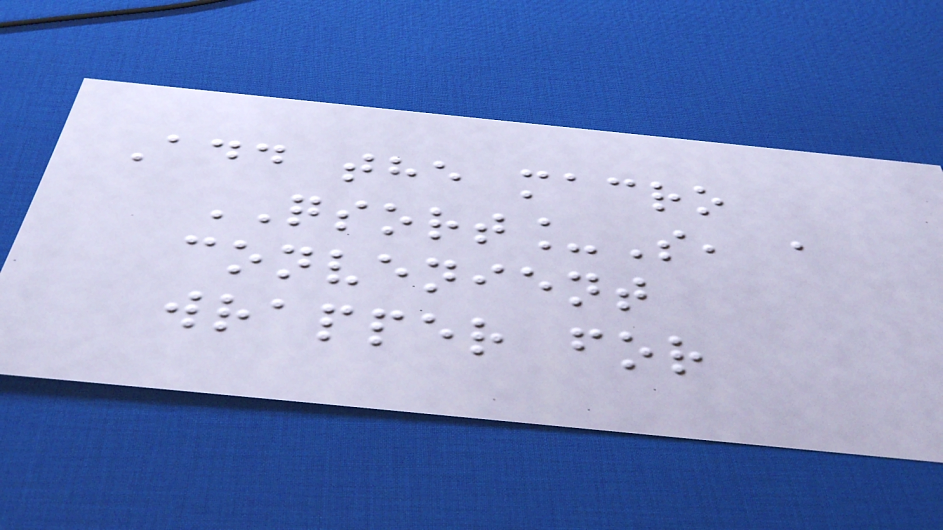Add the macro
QSORT_S, a
convenient
wrapper for
